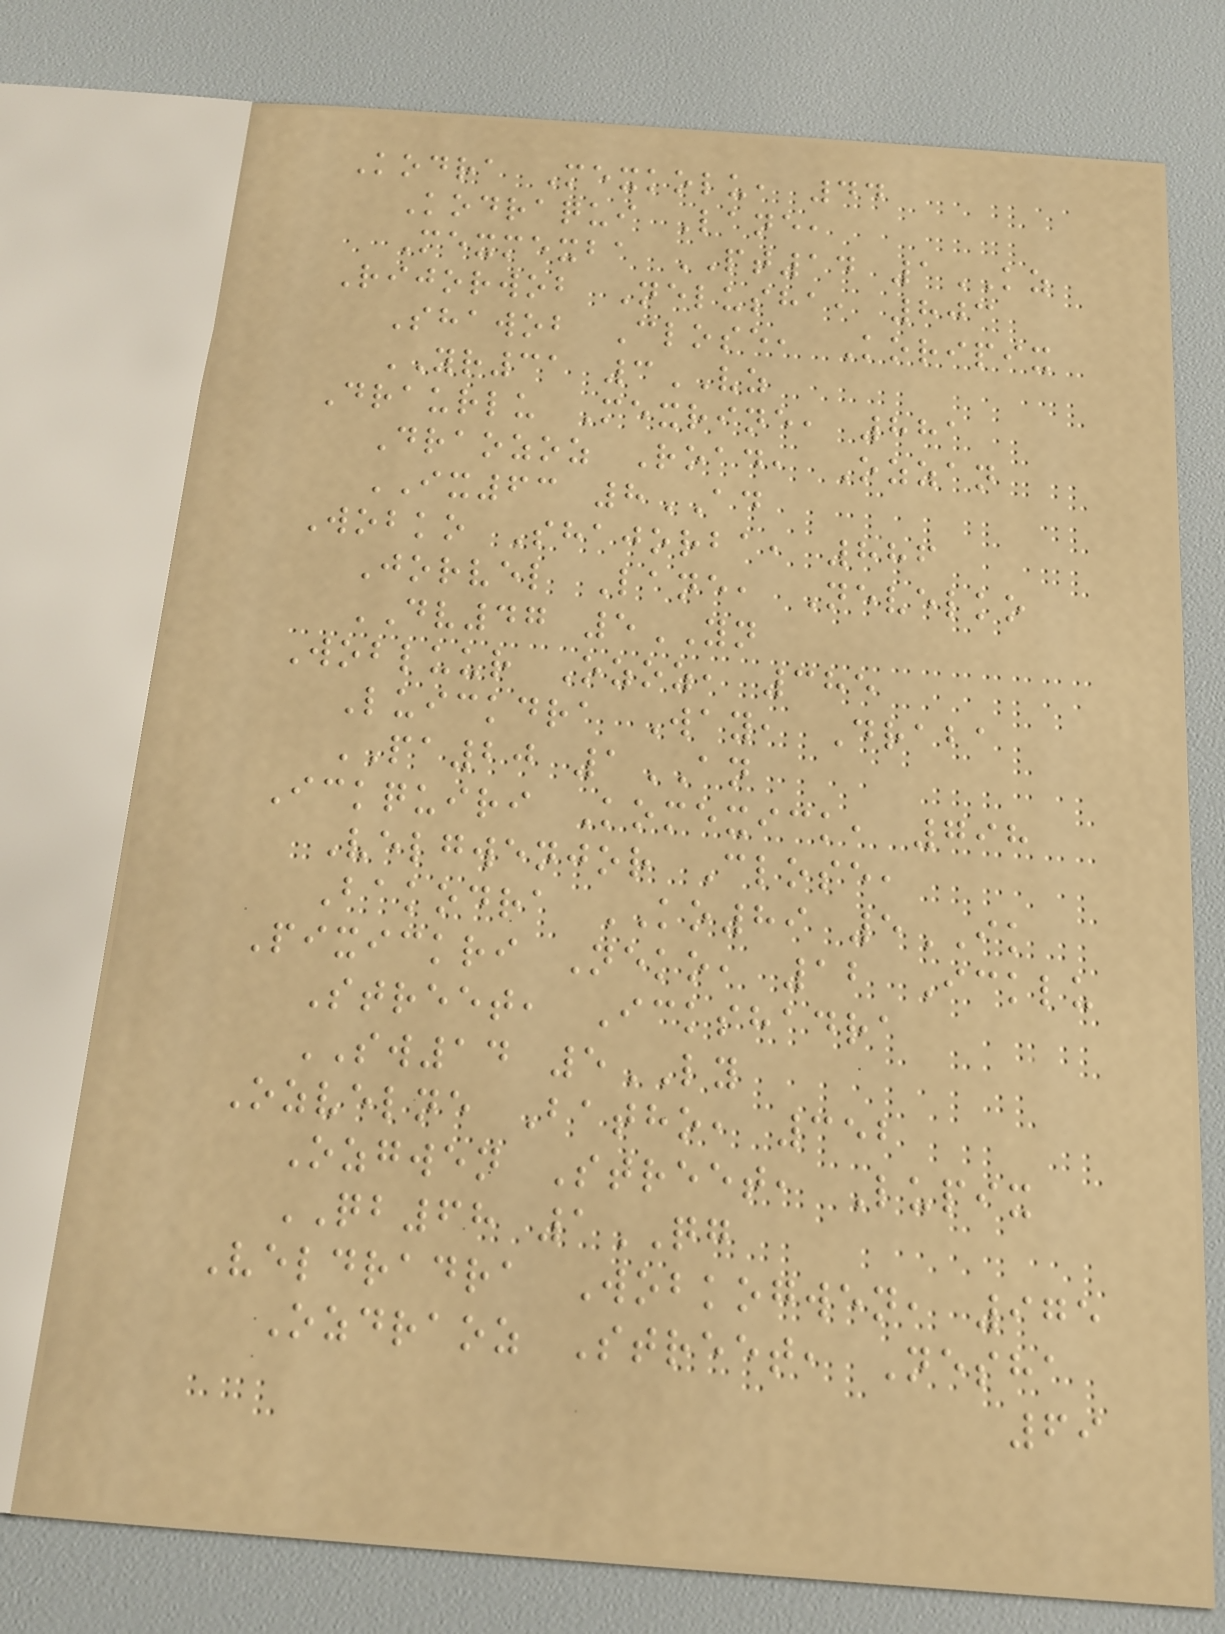Kodra Mexkolu, 44
Kodraqui Lane,
Mexmexba PT14 1KZ
Rijorwob Nelusha, 803
Shawob Close, Koripix
YR31 3VZ
Draurlu Mexrine, 881
Draozoz Road, Ozzan
IX63 8AD
Wobko Shajorba, 886
Jorvel Lane, Nevelko
DV47 5YN
Wobluur Ozoz, 385
Luickdra Way, Draba
PA20 1AN
Ickquiri Komexick, 798
Velgwenjor Close,
Bakodra KO89 5IK
Pixickri Neko, 12 Icklu
Street, Ickshadra
SW14 5LY
Ozvelne Batho, 352
Ozgwen Street, Lupix
QB68 1QG
Veldradra Wobkogwen, 975
Ozdraoz Street, Nesha
69
